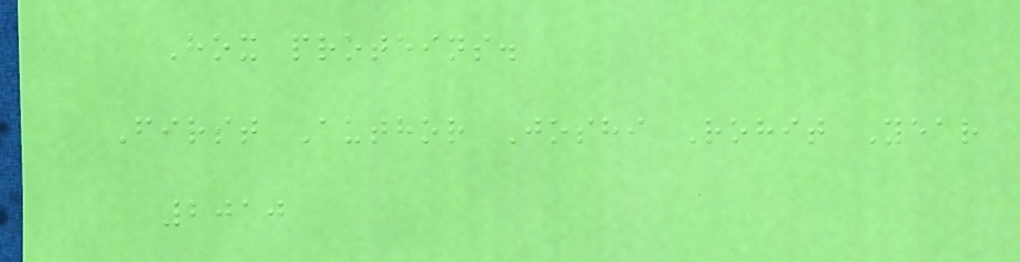Hox proteins.
First Author Joshi Rohit Year
2010
